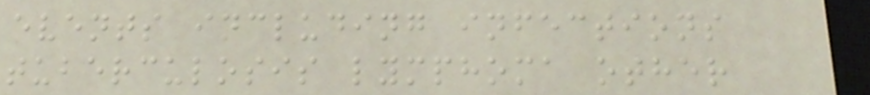events including infections
tuberculosis lymphoma other
